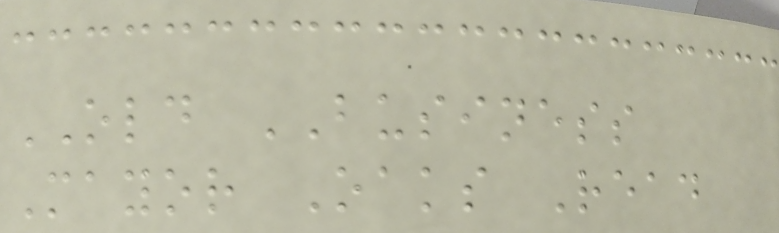OLD BUSINESS
Mayor Oaks Read
